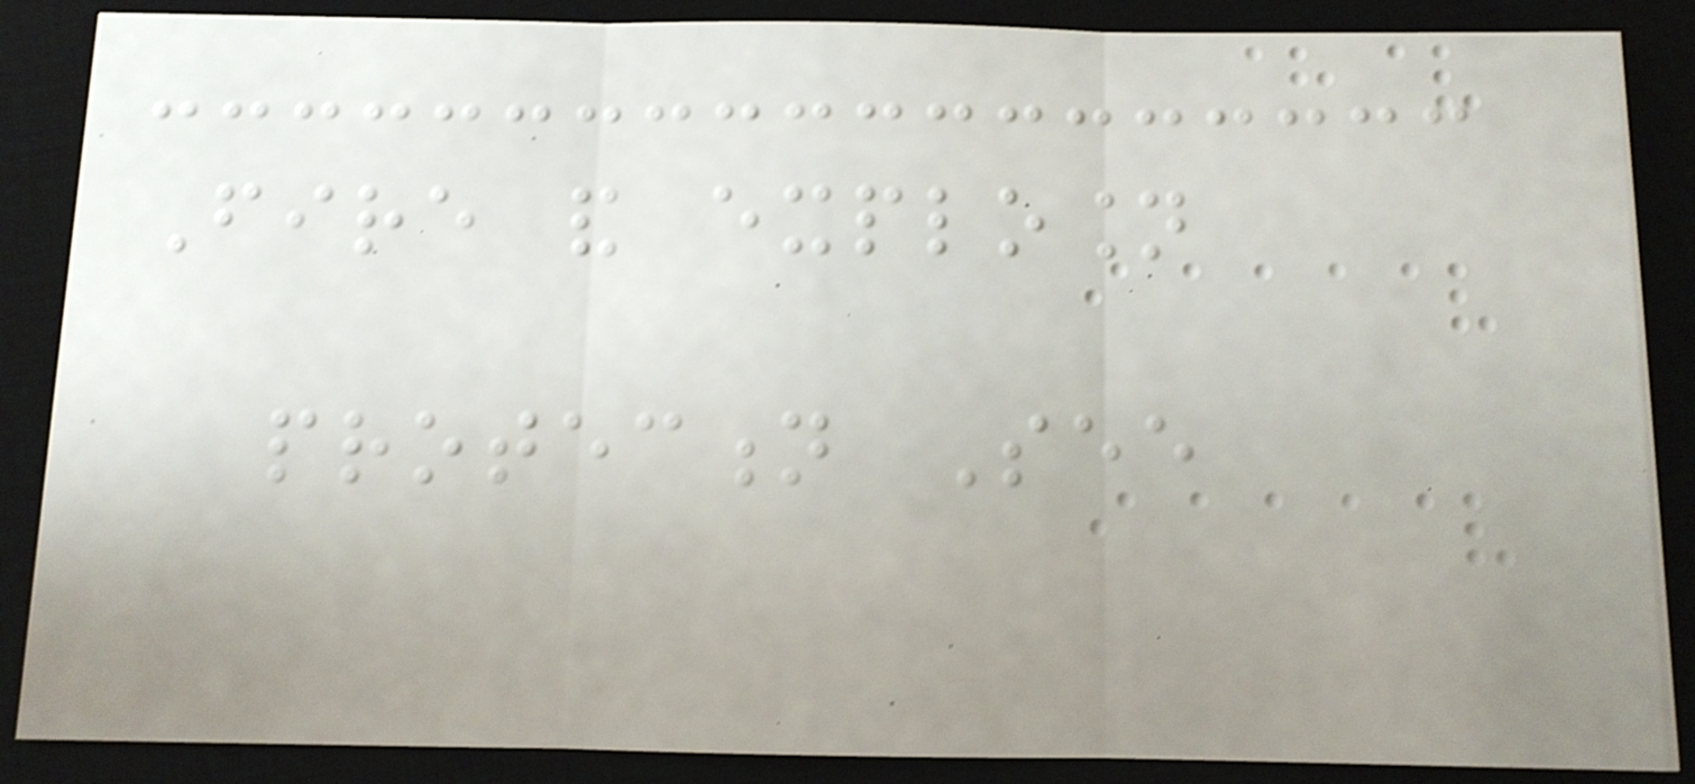Fire and explosion
protection See
